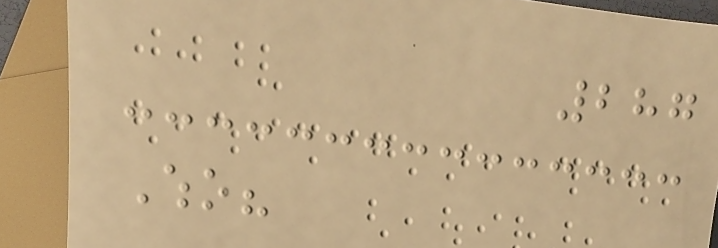287
Who?
